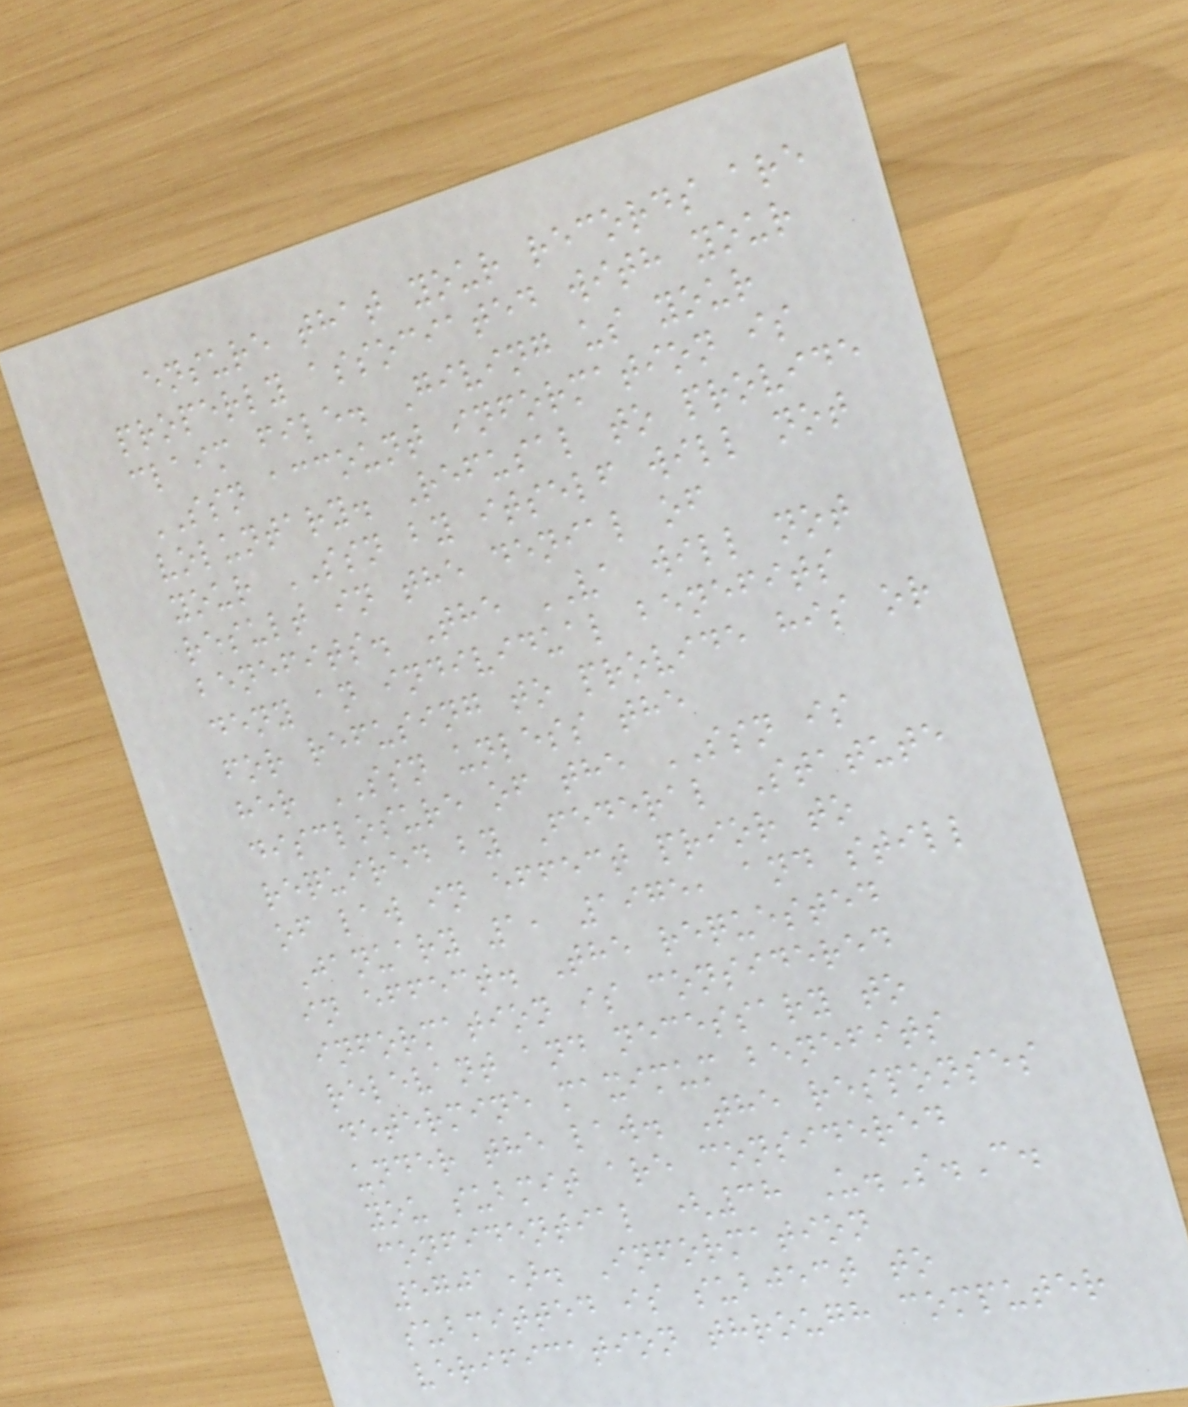ensure that your records are
properly associated with your
claim file. Giving us your
SSN account information is
voluntary. Refusal to provide
your SSN by itself will not
result in the denial of
benefits. The VA will not
deny an individual benefits
for refusing to provide his or
her SSN unless the
disclosure of the SSN is
required by Federal Statute
of law in effect prior to
January 1, 1975, and still
in effect. The requested
information is considered
relevant and necessary to
determine maximum benefits
under the law. The responses
you submit are considered
confidential (38 U.S.C.
5701). Information
submitted is subject to
verification through computer
